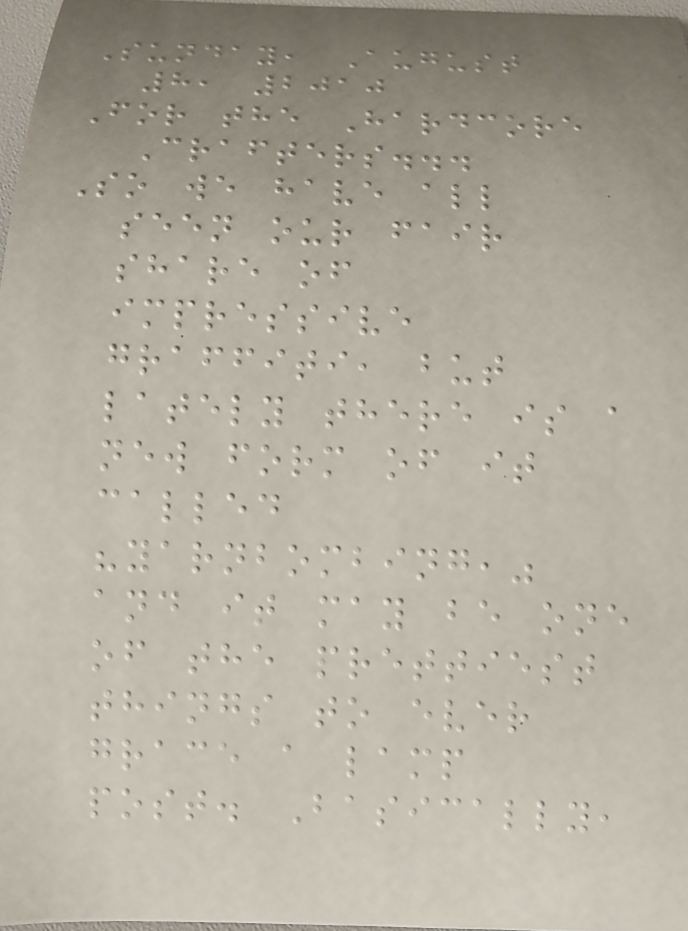Sunday, August
8, 2010
For the Hardcore
Crafters...
So we have all
seen our fair
share of
impressive
graffiti, but
lately there is a
new form of it
called
"yarnbombing,"
and it may be one
of the prettiest
things to ever
grace a lamp
post. Basically,
